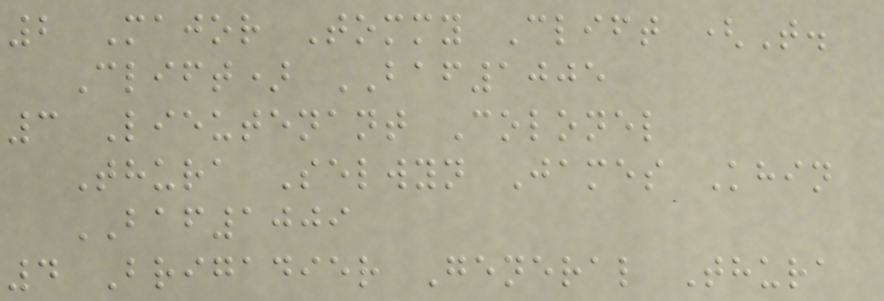2 Major Tommy Clift (T.
Clift) BAF1005
3 Lieutenant Colonel
Thura Selwyn James Khin
BAF1009
4 Brigadier General Thura
